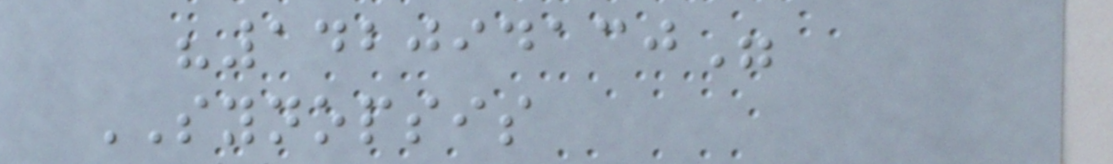"142094130"
SYNOPSIS
